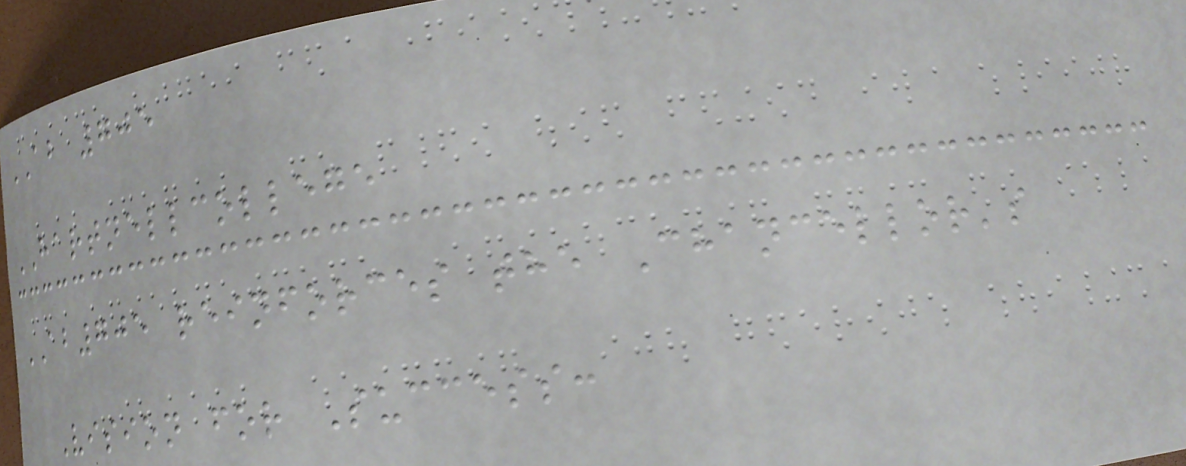AB 705
HARTNELLCOLLEGE
AB705 reinforces the Chancellor's
Vision for Success:
